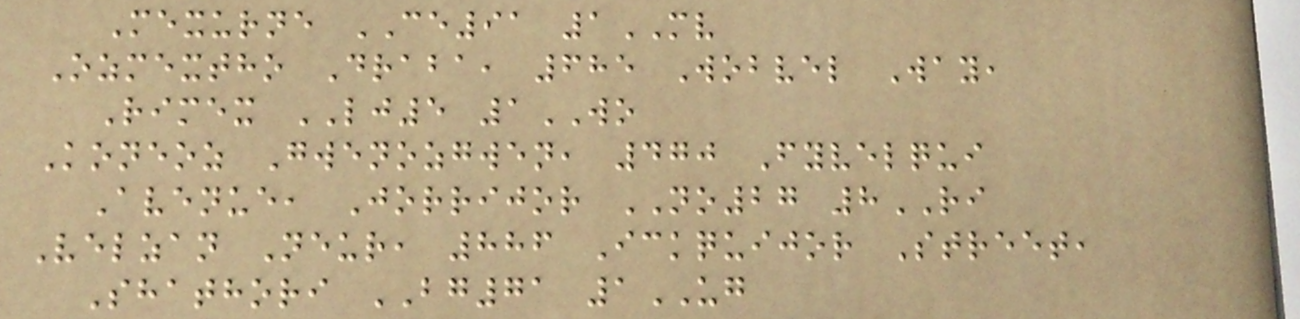Mexurne CE91 1MV
Ozmextho Draba, 685 Wobvel Way,
Rimex LJ5 1WO
Koneoz Gwenozgwen, 470 Fyvelqui
Avenue, Jorrijor NO27 8RI
Velzan Neur, 886 Ickquijor Street,
Shathori BG71 1UG
